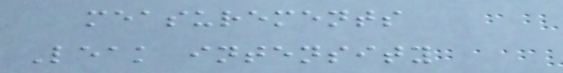measurements
Leak intensity
